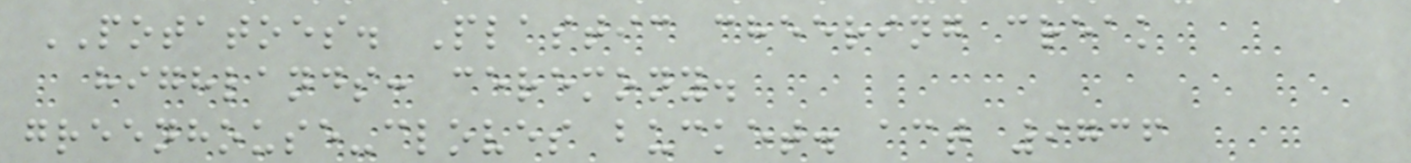POTATOES. Plastic cheering creak
highlands: ceremony.
greenhouse-cloves bucket. act 9736
